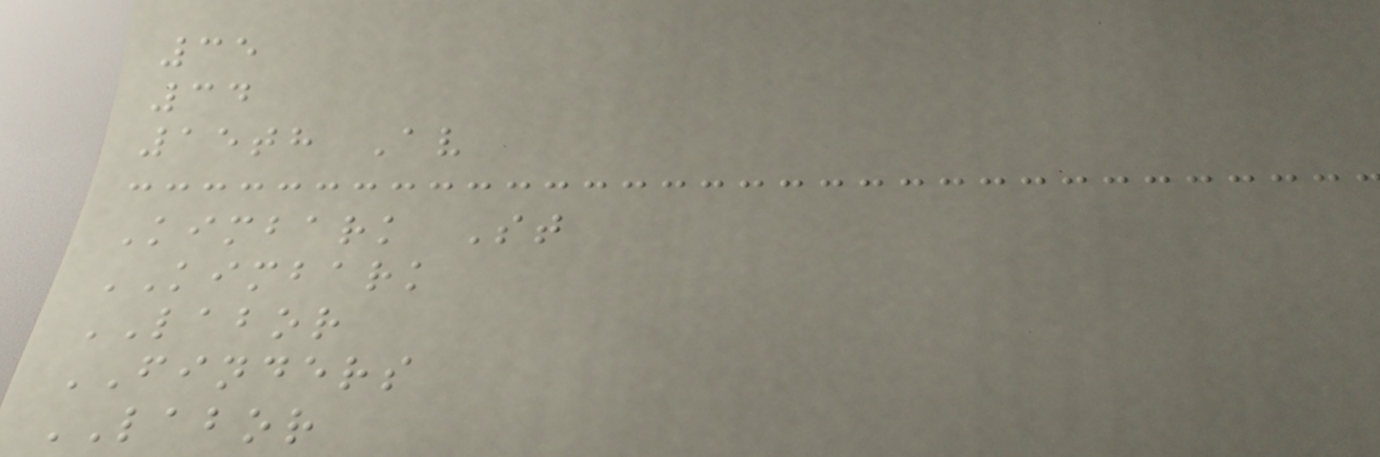35
34
15th Av
Kimbark St
KIMBARK
LABOR
FINDERS
LABOR
